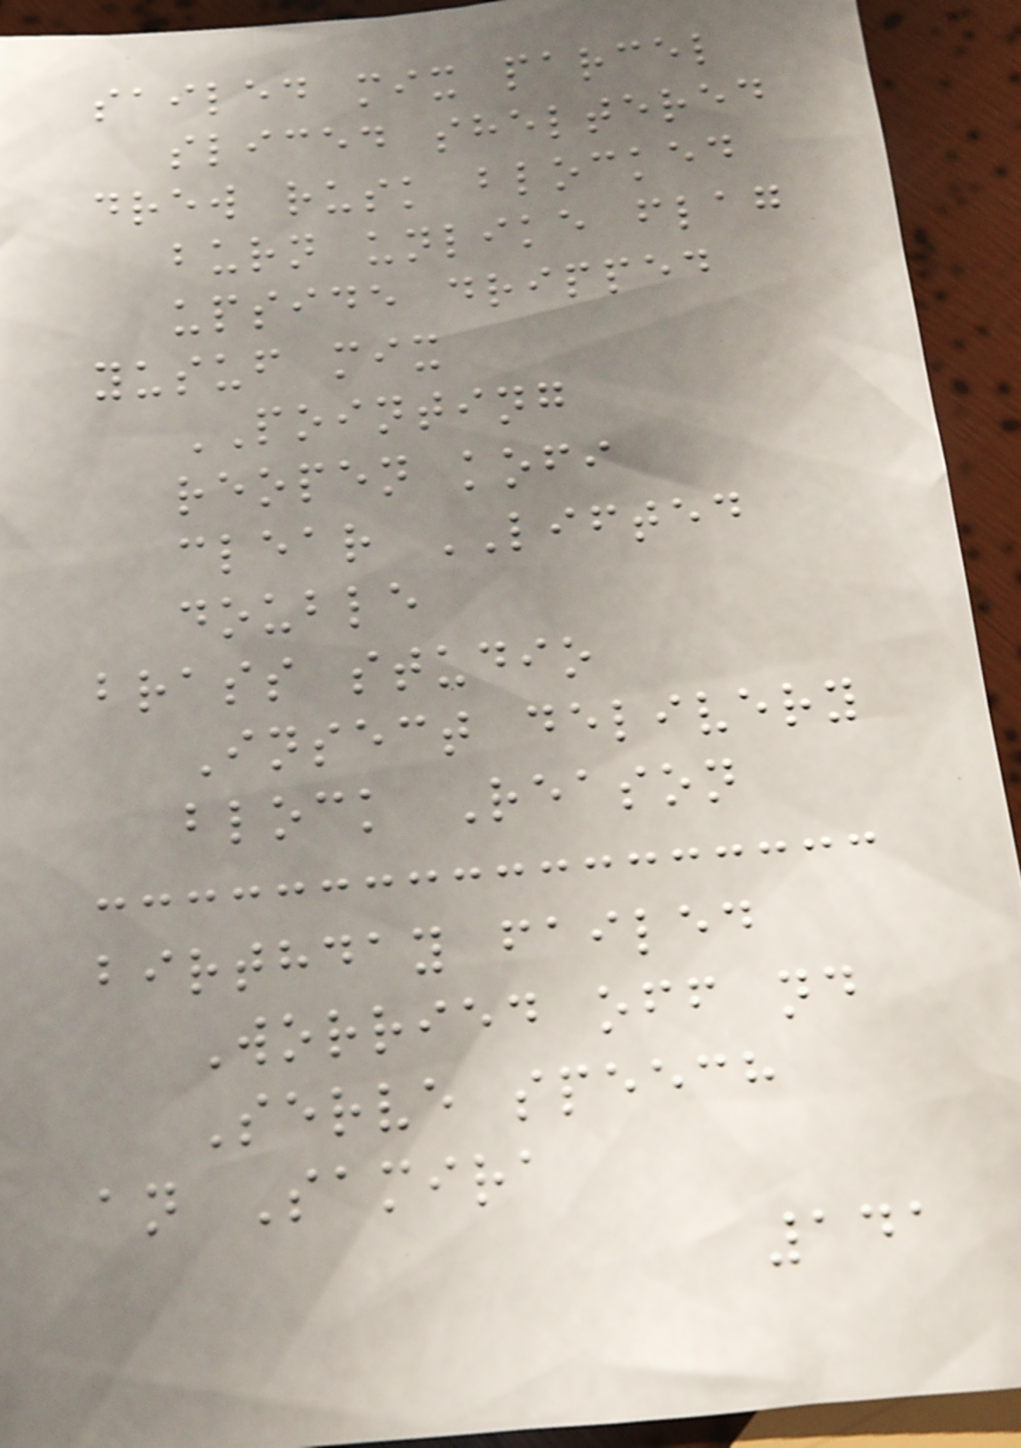sailed mix parcel
sliced sheltered
drew rusk blocked
burn unlike flag
upside dripped
yusuf mix
POINTING
reopen kofi
clear LIFTED
double
brass studio
Insect delivery
block Reason
birthday failed
Worried off nd
Serve speech
an Samira
141
